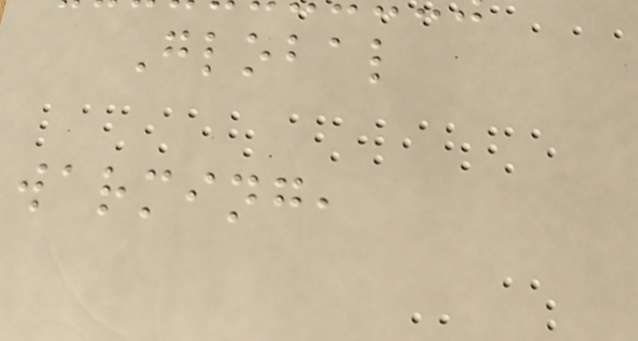Global
warming,
